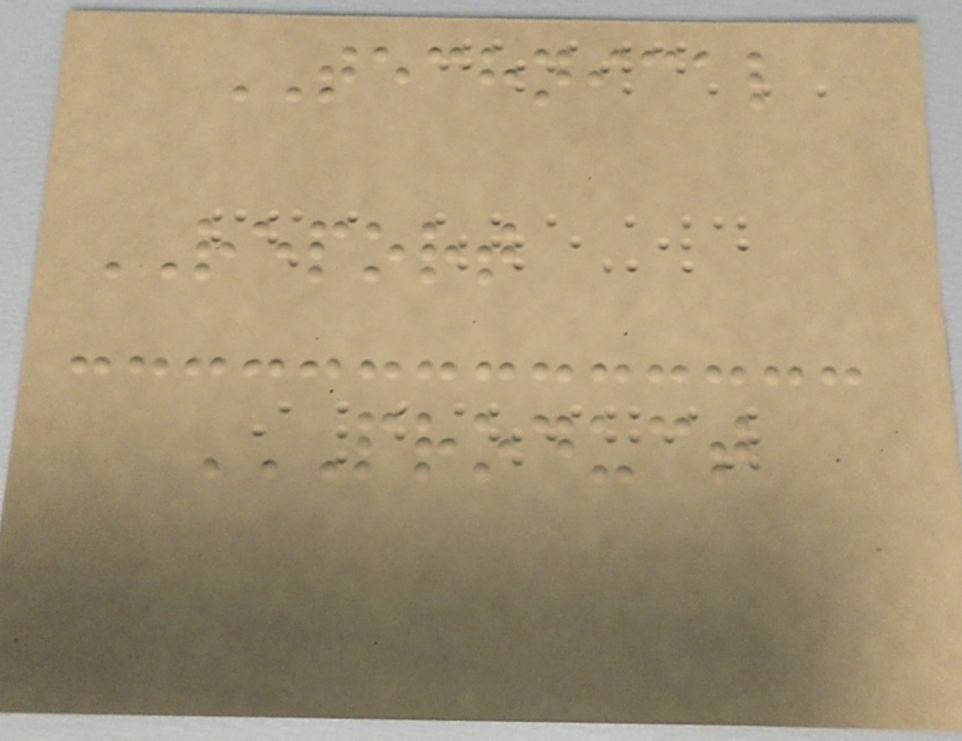TECHNICAL
REPORT
PRODUCT
